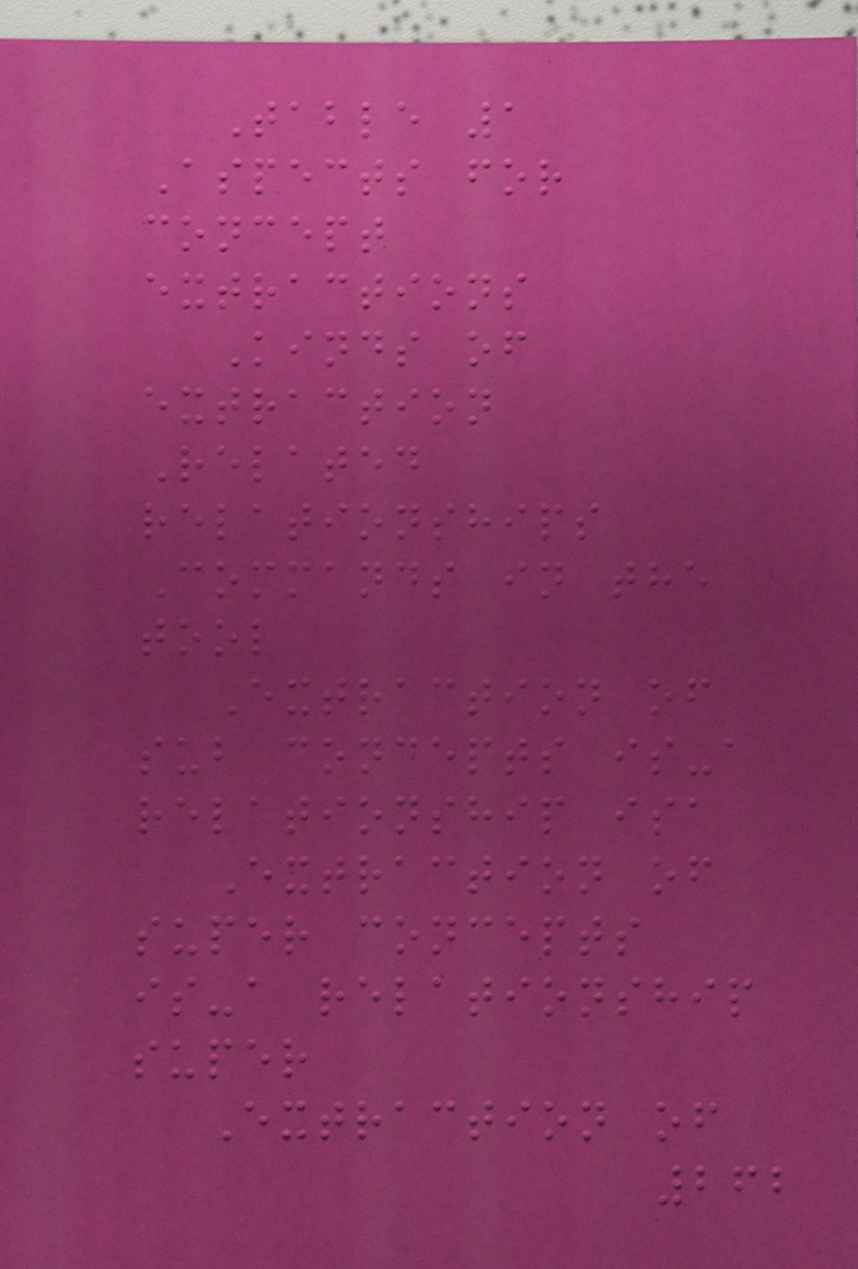Table 1
Aspects for
concept
extractions
Kinds of
extraction
Related
relationships
Commands in the
tool
Extraction of
sub concepts is-a
relationship isa
Extraction of
super concepts
is-a relationship
super
Extraction of
262
